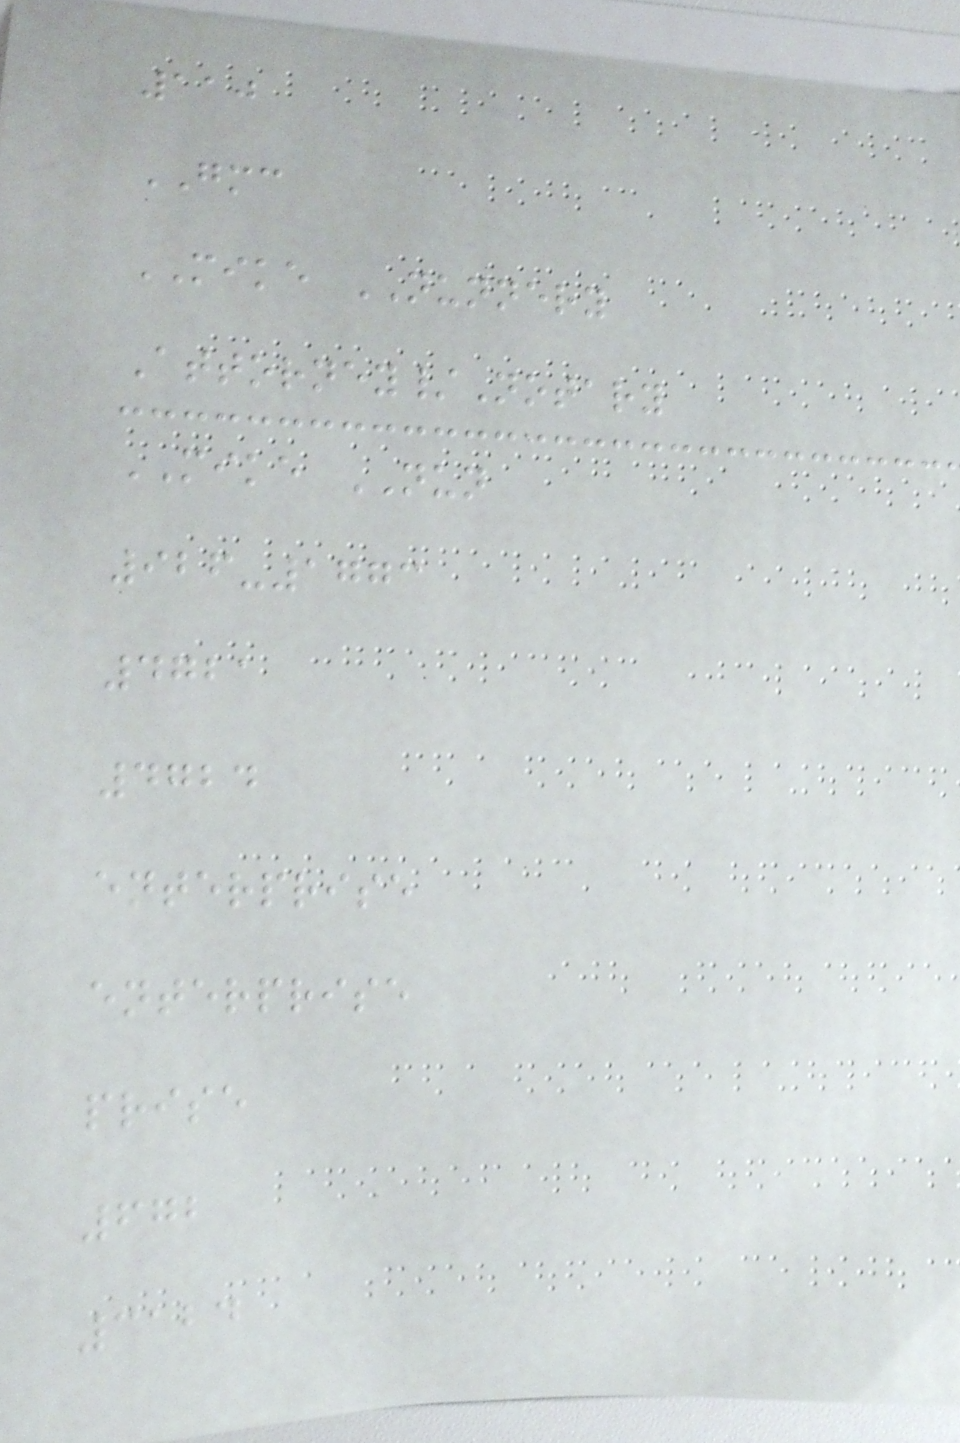110
GMC
MIKE NUNNERY
Attorney/Notary
MIKE NUN
926-1773
4721
4724
enterprise
enterprise
prise
672
3124
